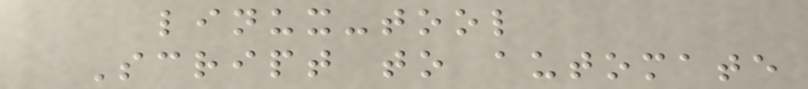linux-tool
Script to automate
